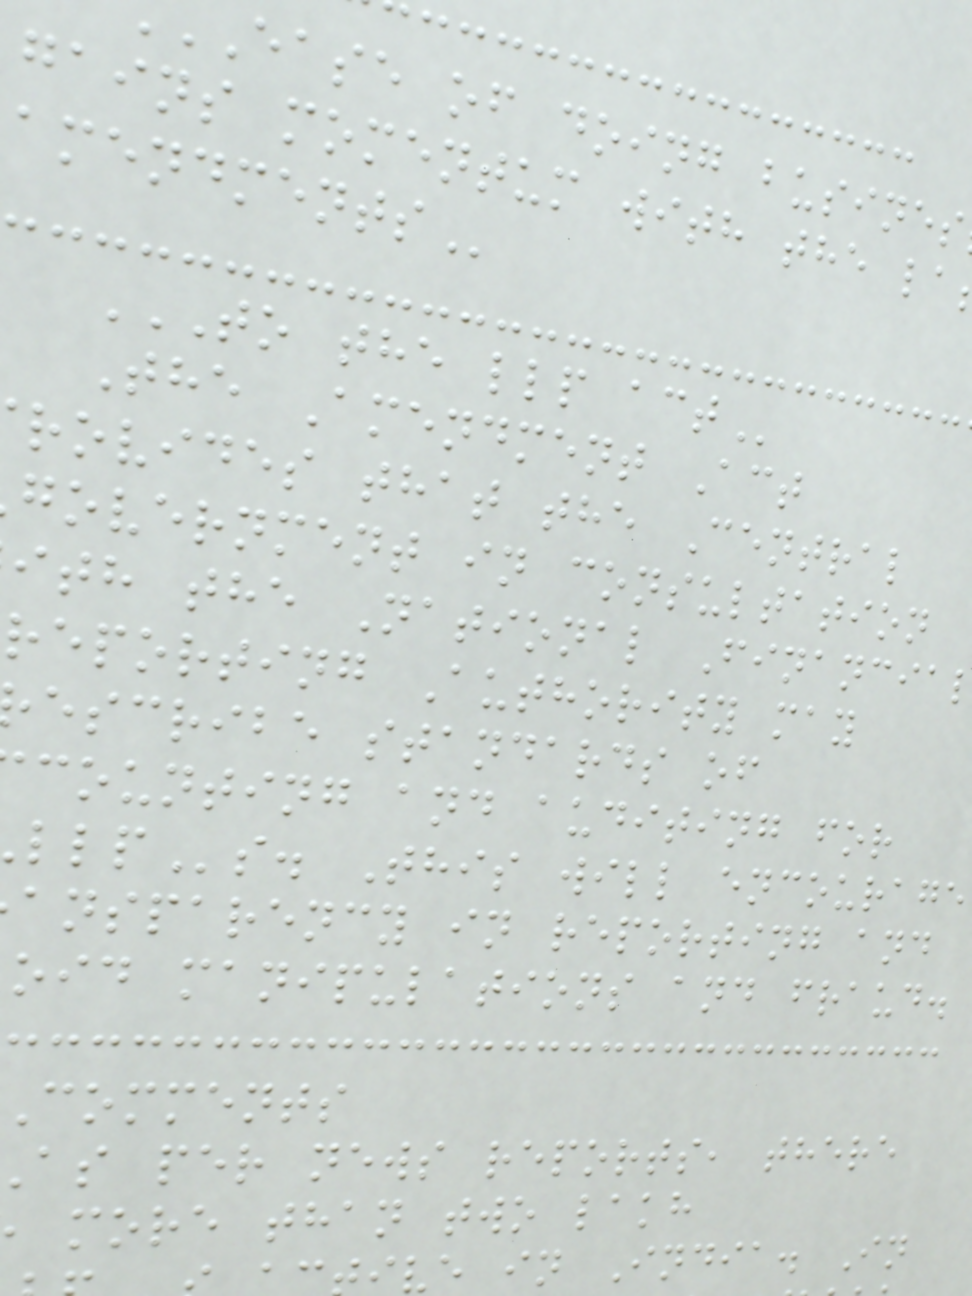ease of doing
gains momentum with the
TO THE LLP ACT
The Amendment Act
rovides that the Central
government in consultation
ith the National Financia
reporting Authority may
escribe standards of
counting and auditing for
s. This will encourage
ansparency in reporting and
oid manipulations and fraud.
comments
as per news reports, there
more than two lakh
ve in India. In
